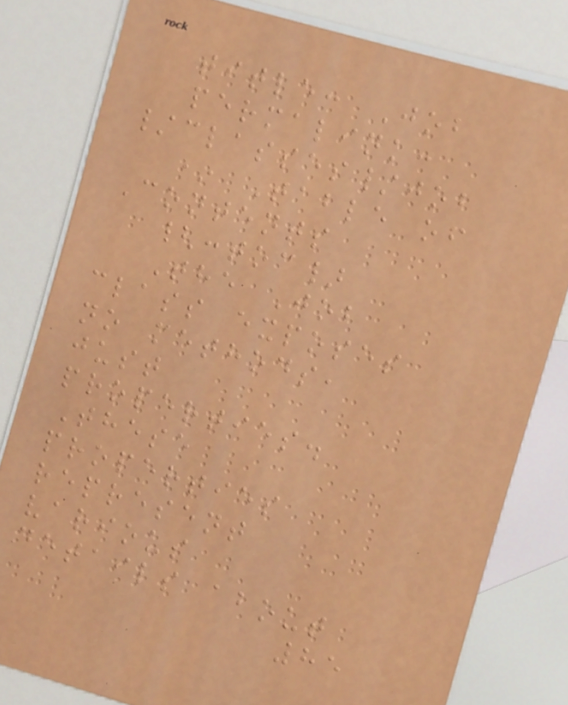title: Job
permalink:
/classes/job
* Table of
Contents
{:toc}
The Job
class exposes
no methods,
just
properties.
These
properties
represent
various
details about
85
